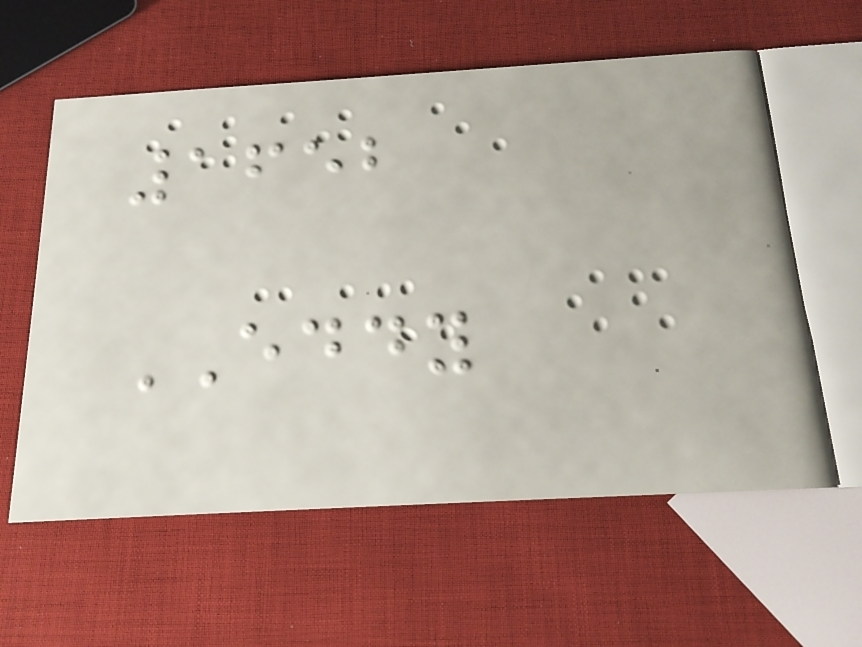1652
EDDY
